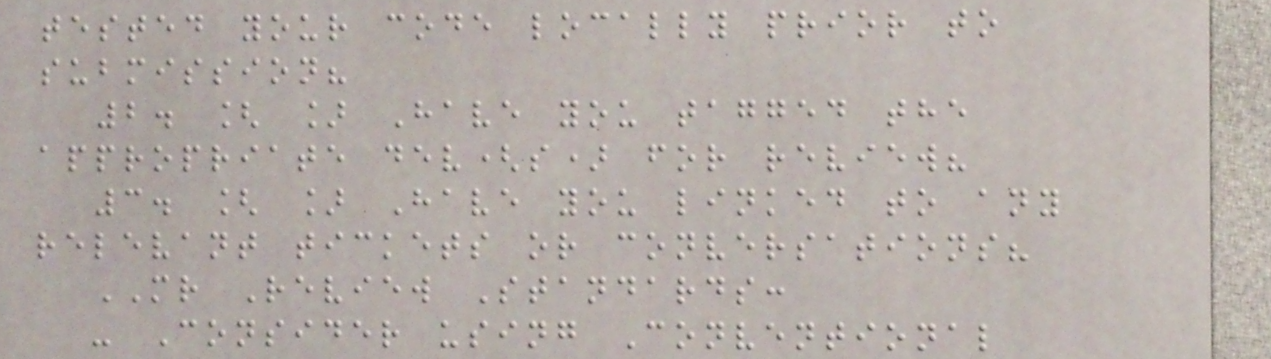tested your code locally prior to
submission?
2. [ ] Have you tagged the
appropriate dev(s) for review?
3. [ ] Have you linked to any
relevant tickets or conversations?
MR Review Standards:
- Consider using Conventional
